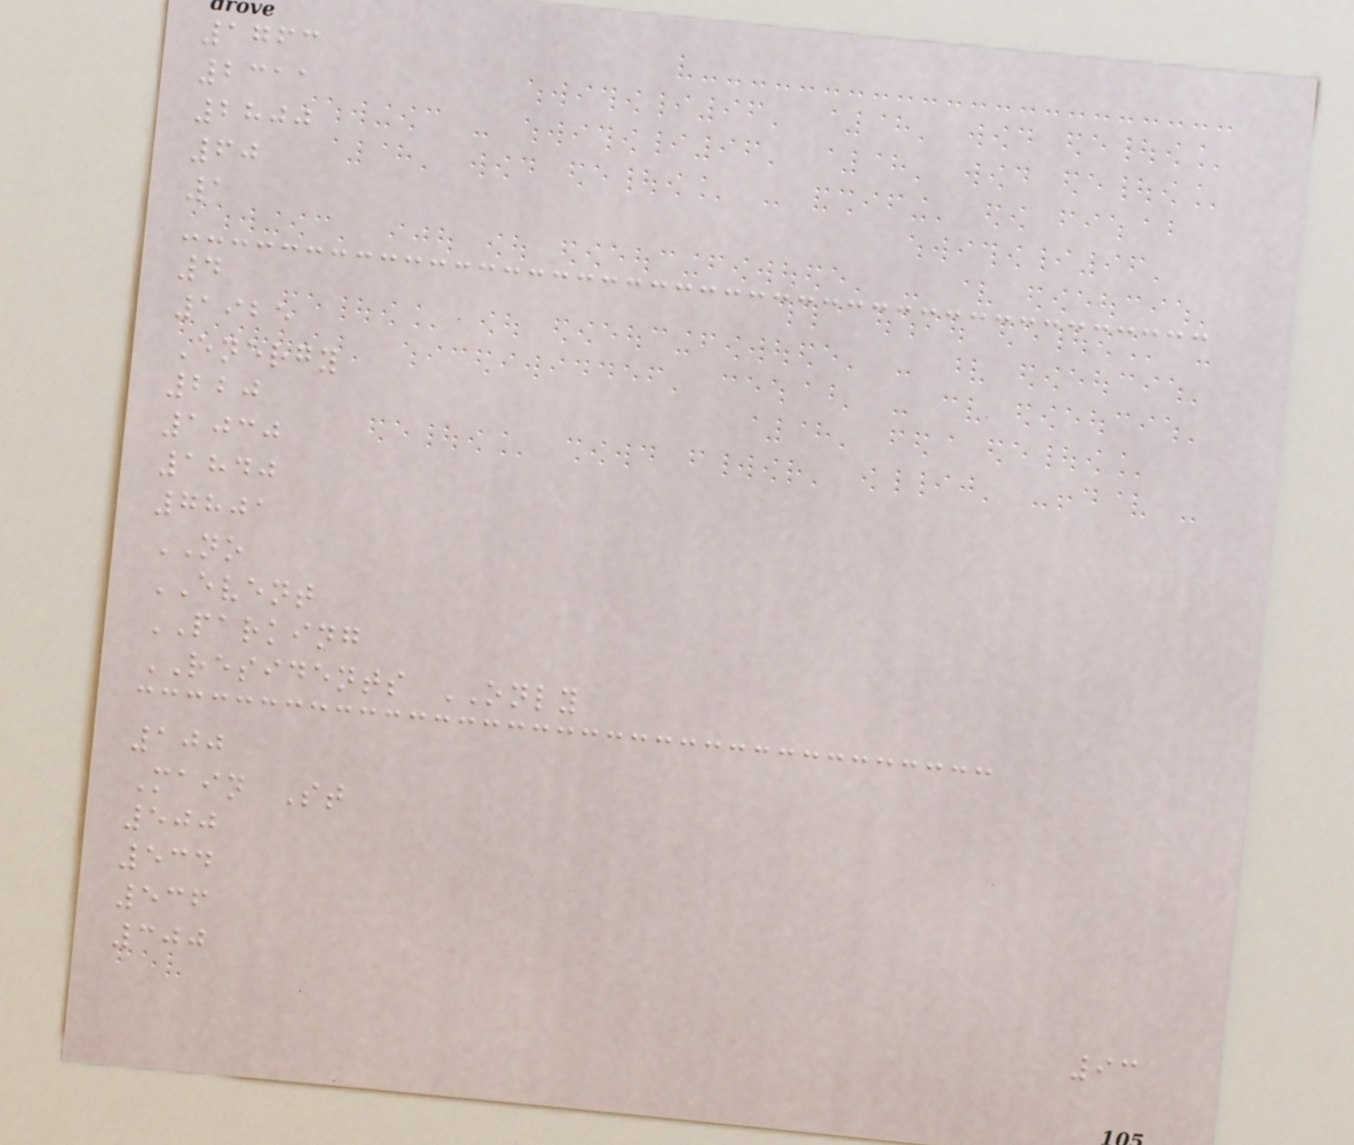1763
2311
2800
60
1
4
1925
Energy
220
1030
1840
7801
NO
EVENT
PARKING
RESIDENTS ONLY
100
Main St
500
534
536
300
93
